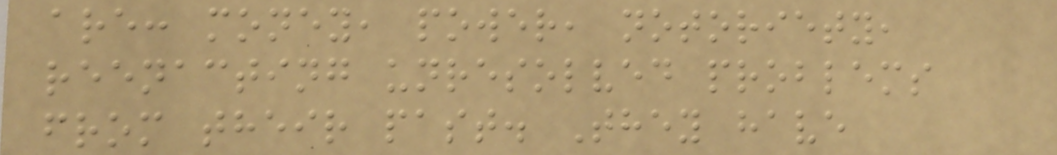are: money, power, notoriety,
reenacting unresolved problems
from their past. They have
